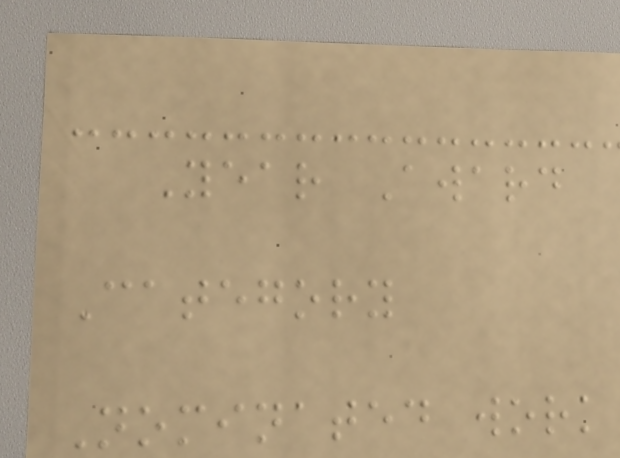Year Award
Category
Nominated work
